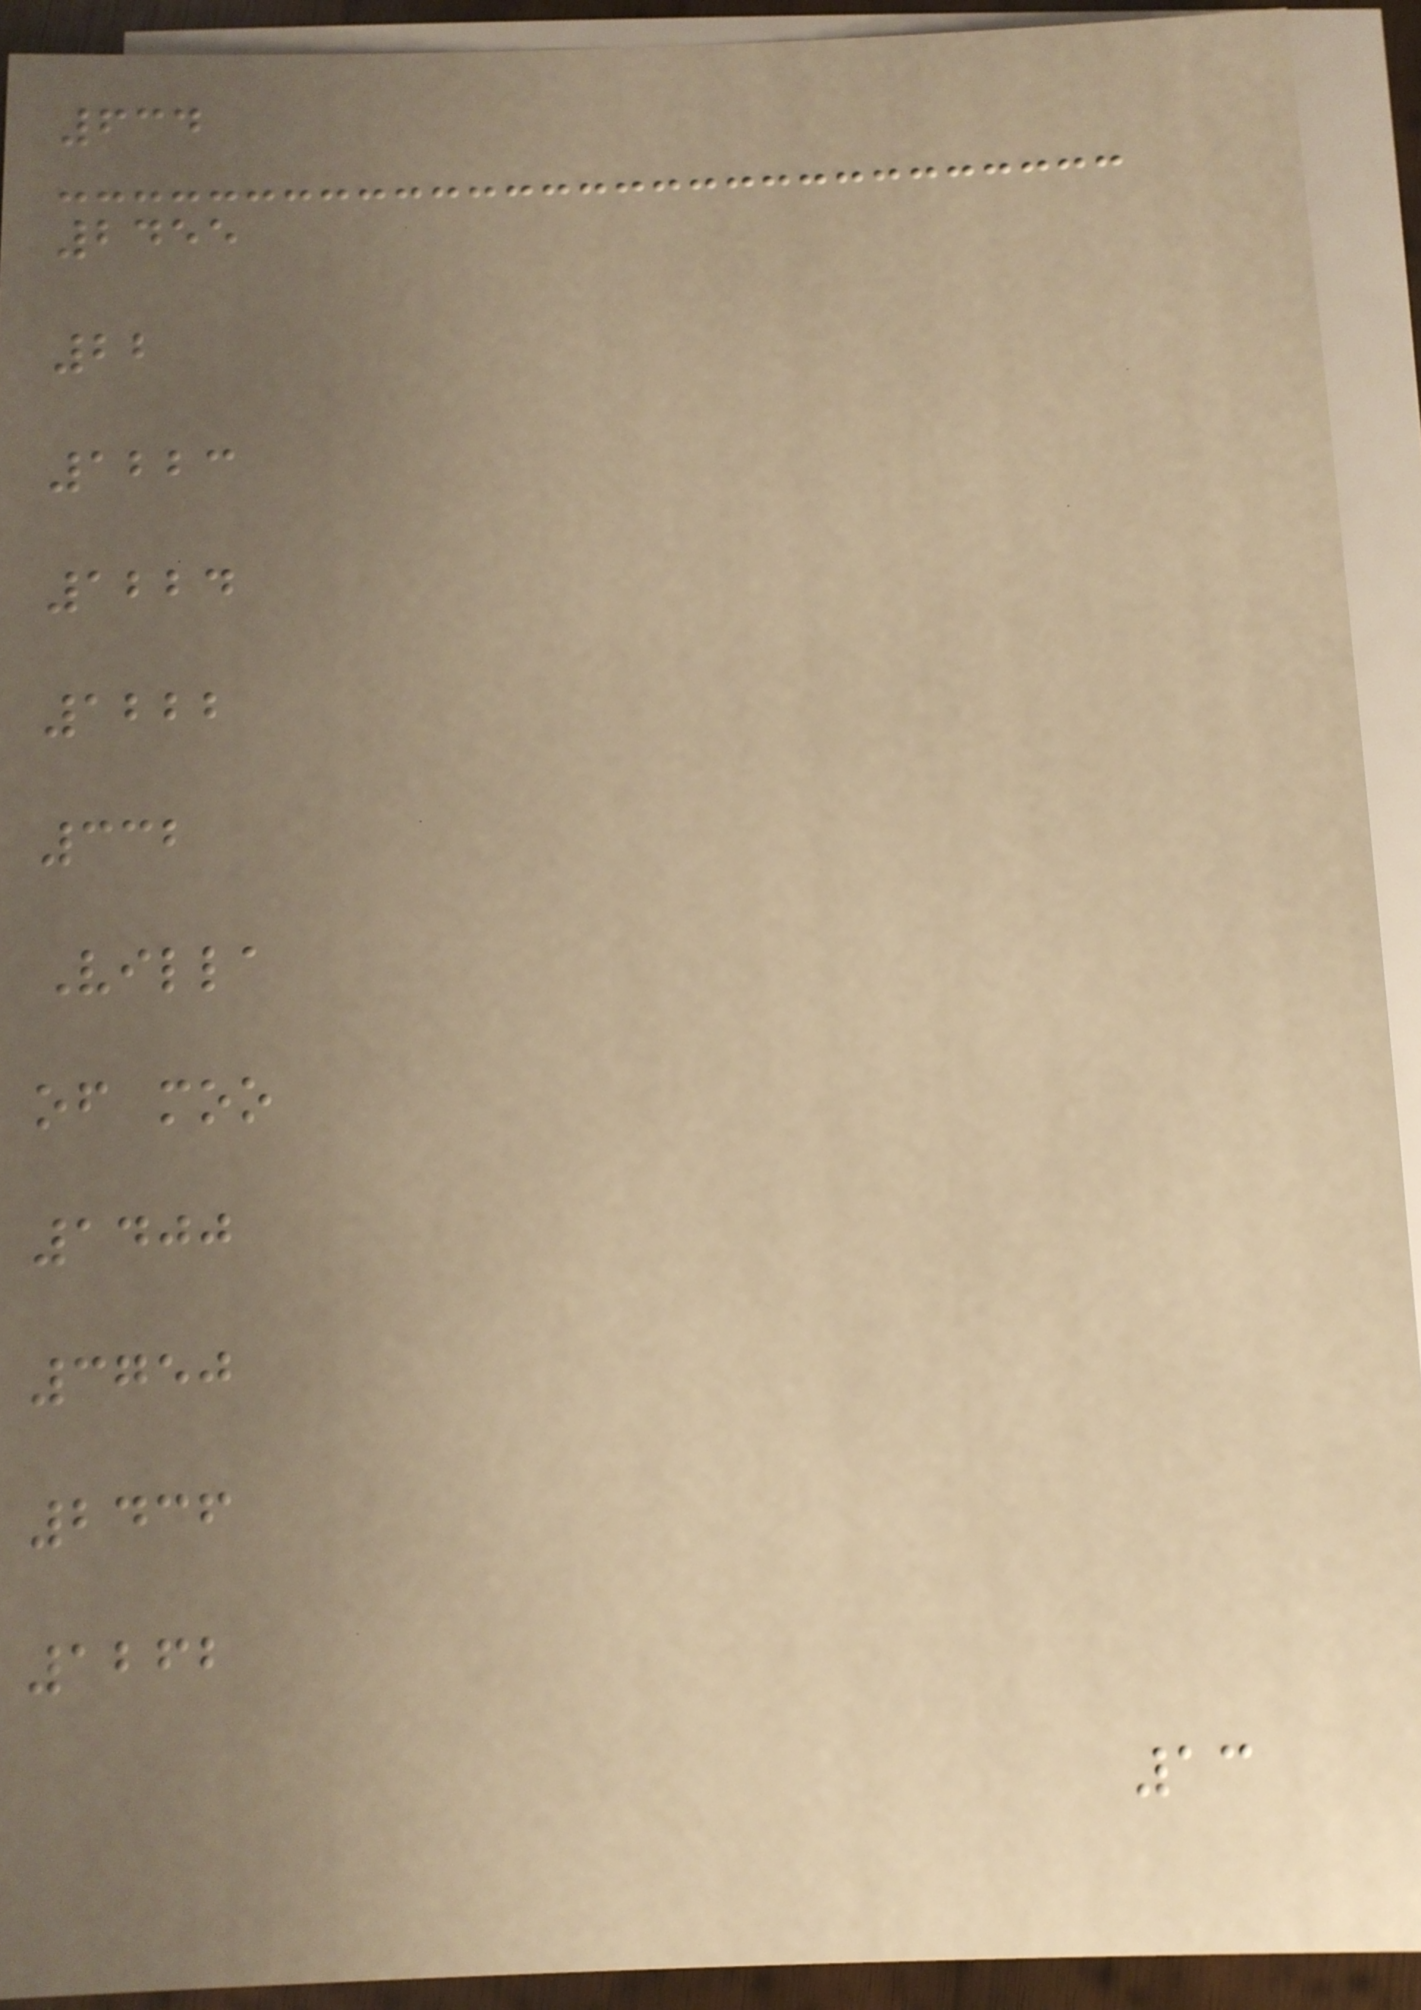634
2455
22
1223
1224
1222
332
Villa
of moo
1400
3750
2436
1262
13
